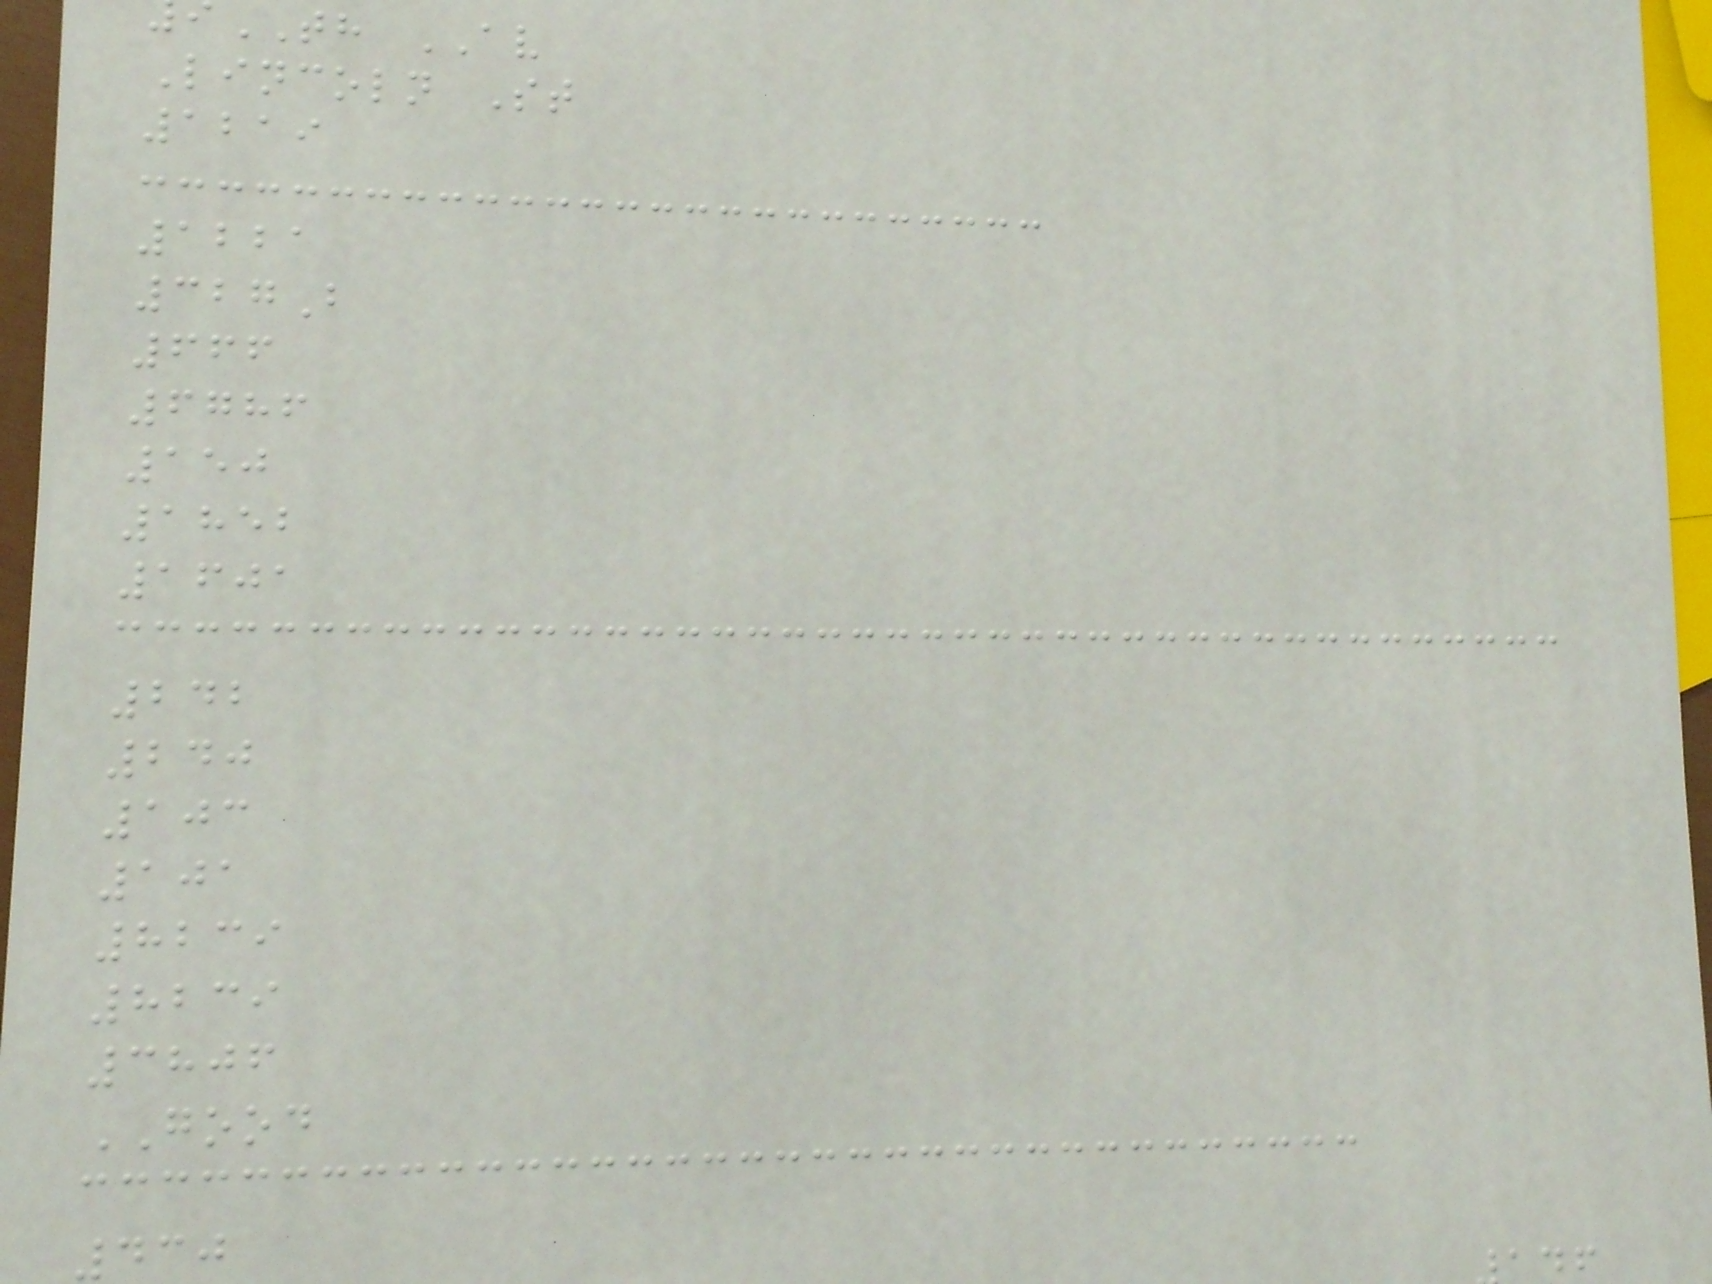TH AV
Lincoln St
1219
1221
327B
666
6786
150
1852
1601
242
240
103
101
8239
8239
3806
GOOD
430
